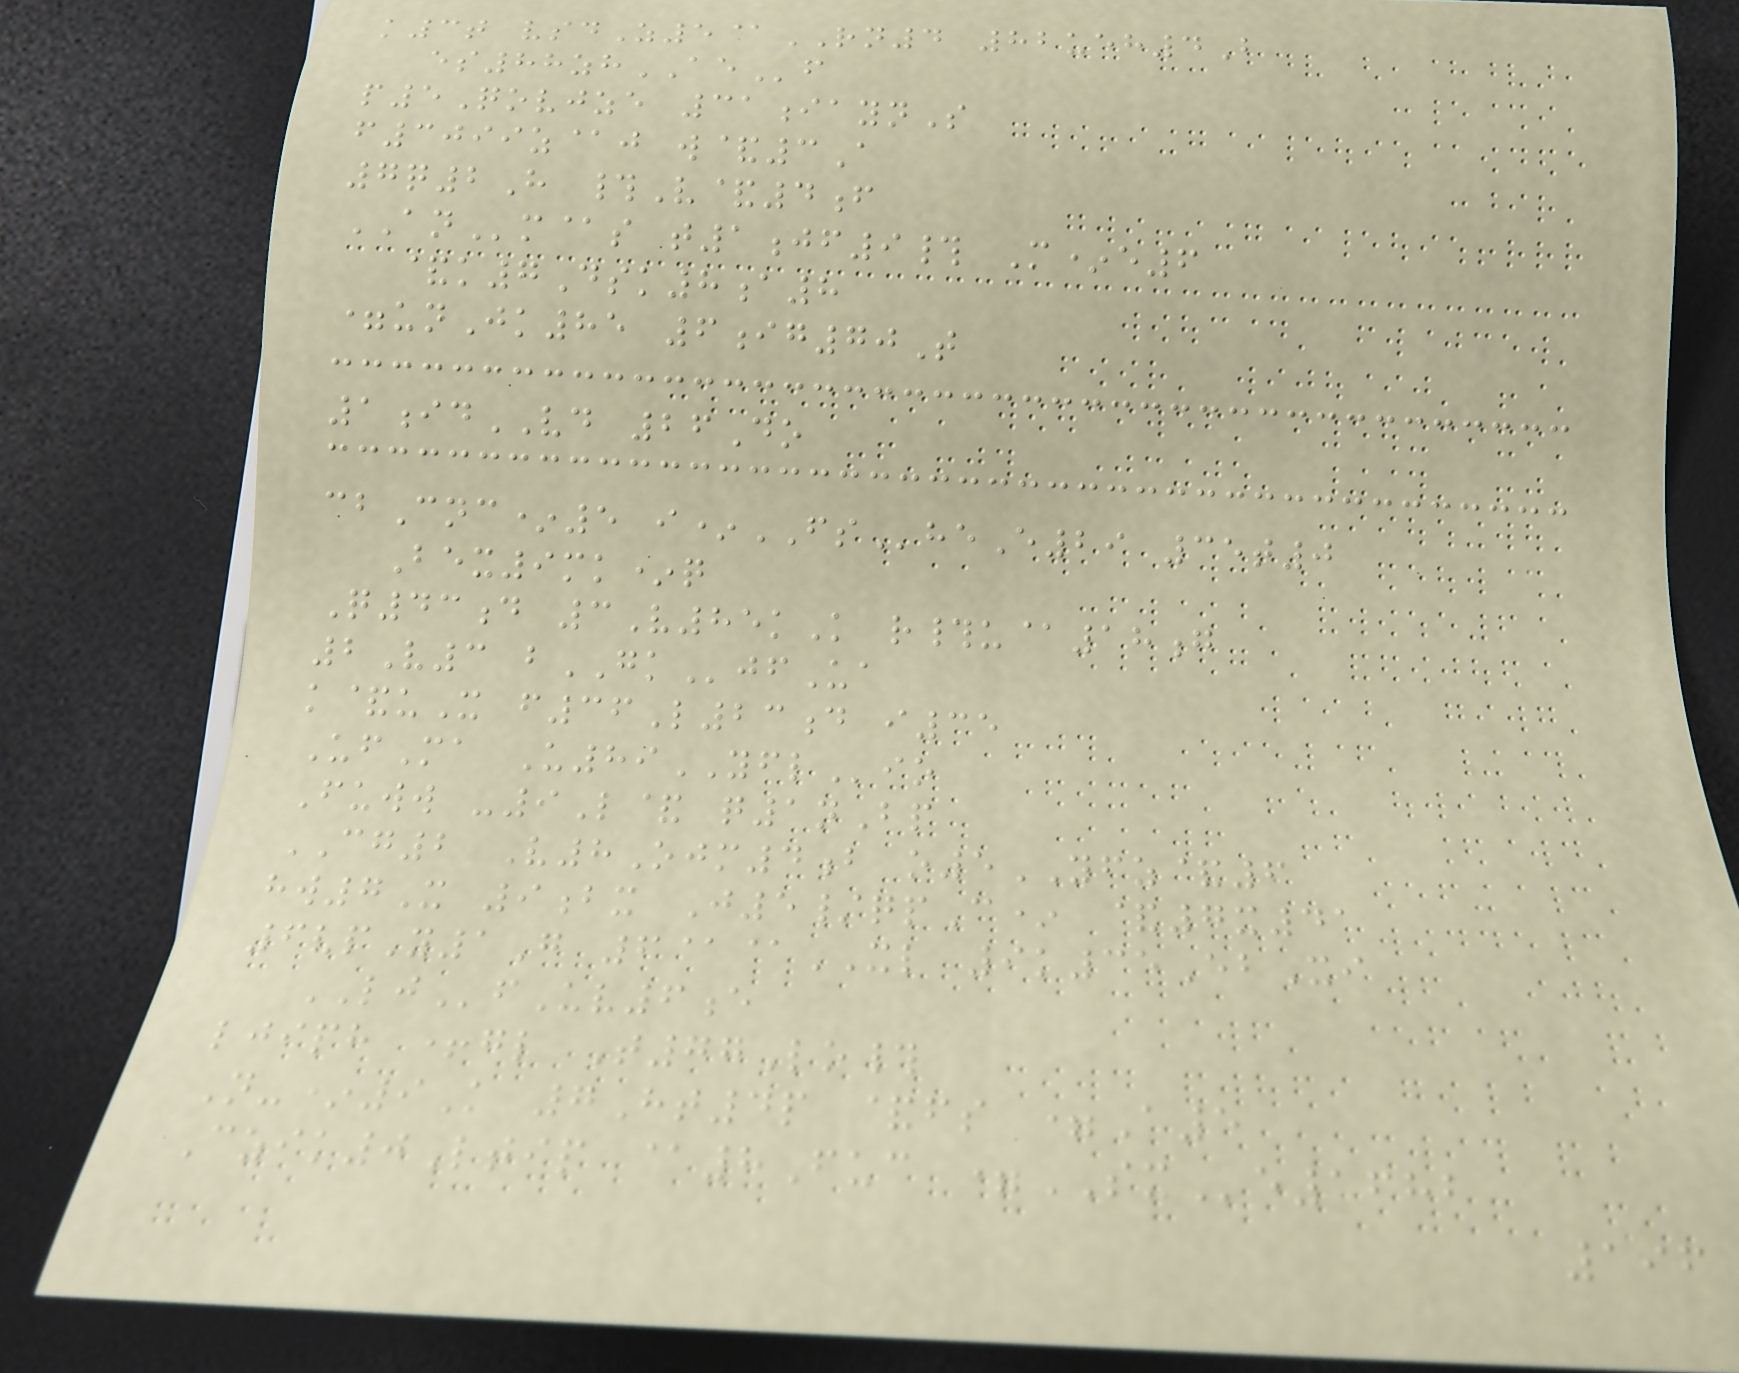k3t vsdZ5@RN4 82ueh4B
es88zhAEf
p5Qovjze 31iaynS
f3099z@j w&3A
7q2H #V&4f
ANm@s t1jf9# M*e6
&k7Dsk8a8
=unJk85 6ig70T
1idVD 26Do
cbCnc*5 i*FSheE29 35t0
Bex9mk*q
Q43d 3V85kK r#u@18g
2V3 bGKjfUa
k&uX f36L23d i35
UfMa U89YFLio
Fuww -9L& q1nBp
CG2 V8Ojm4b o5YFZ&6
hw7X 9bx J5/qpC* &7x41
6vpY1G 6@@XL 9k35EbXi
LJfUv6e
ljiph +gl T77Lo#
N-*9K 7Ht4p &fs =A5
Czik0Ltip @8Fuc =SXe1682
196
